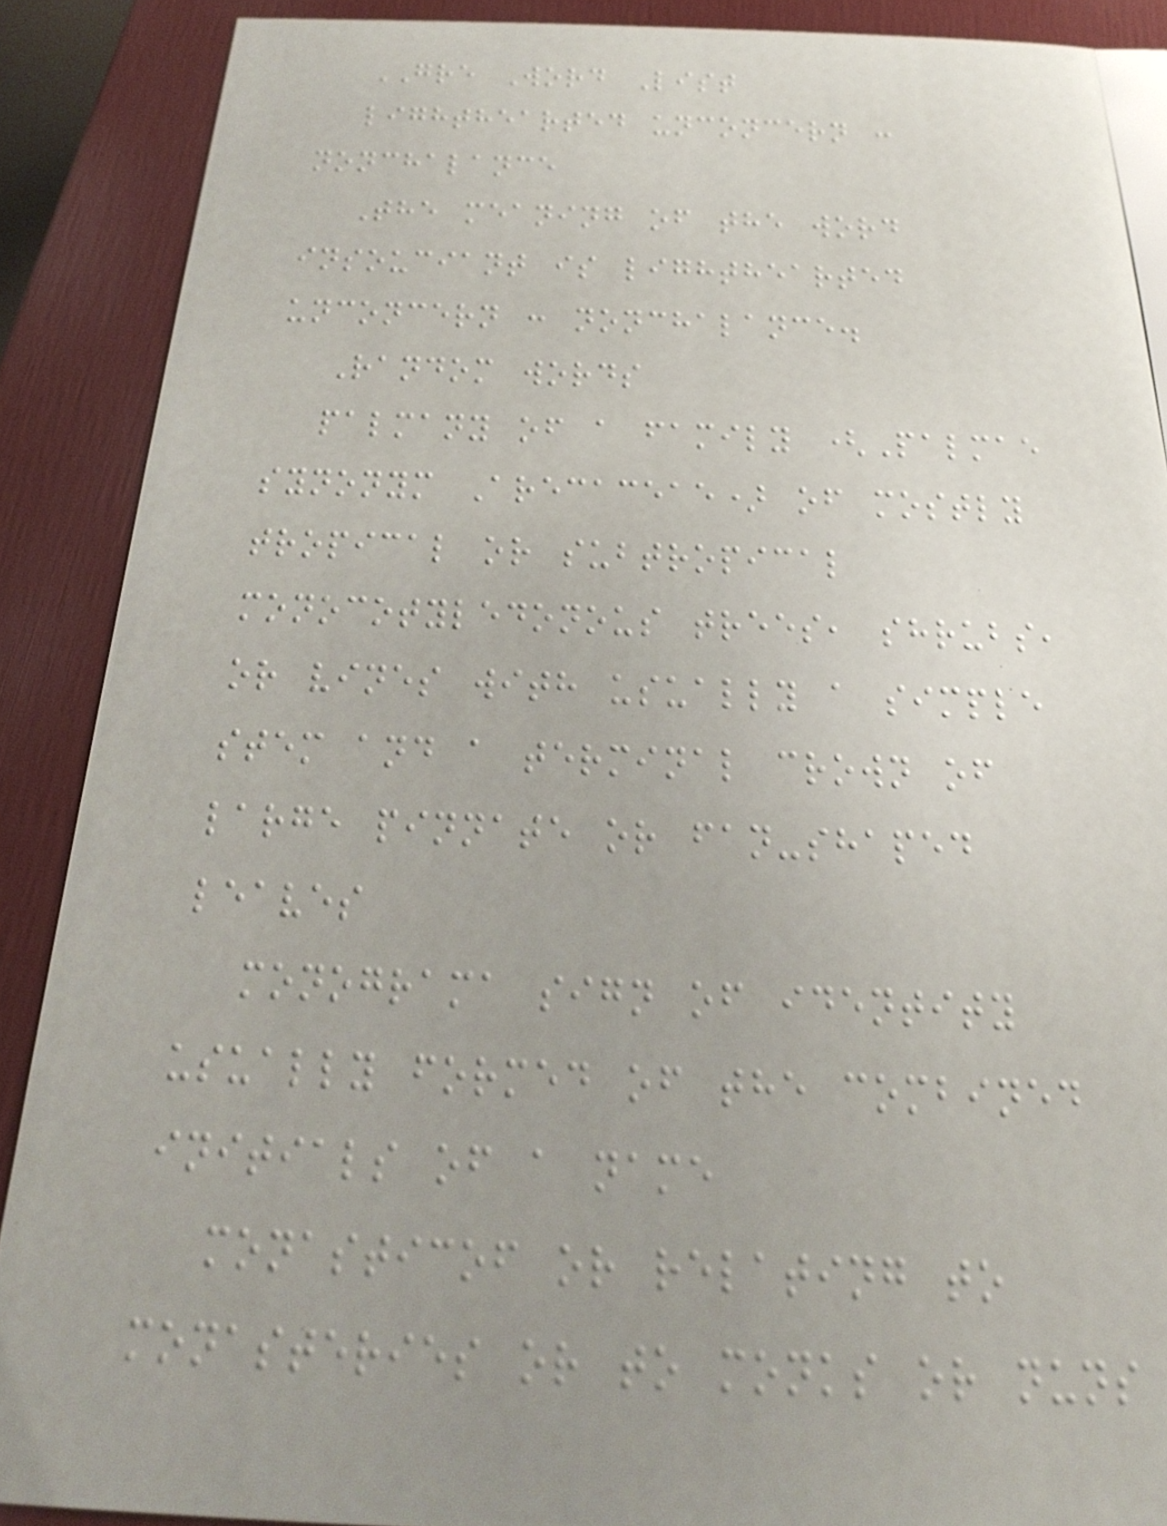GRE Word List
lighthearted unconcern :
nonchalance
The meaning of the word
insouciant is lighthearted
unconcern : nonchalance.
Random words
palmany of a family (Palmae
synonym Arecaceae) of mostly
tropical or subtropical
monocotyledonous trees, shrubs,
or vines with usually a simple
stem and a terminal crown of
large pinnate or fan-shaped
leaves
monograma sign of identity
usually formed of the combined
initials of a name
monasticof or relating to
monasteries or to monks or nuns
